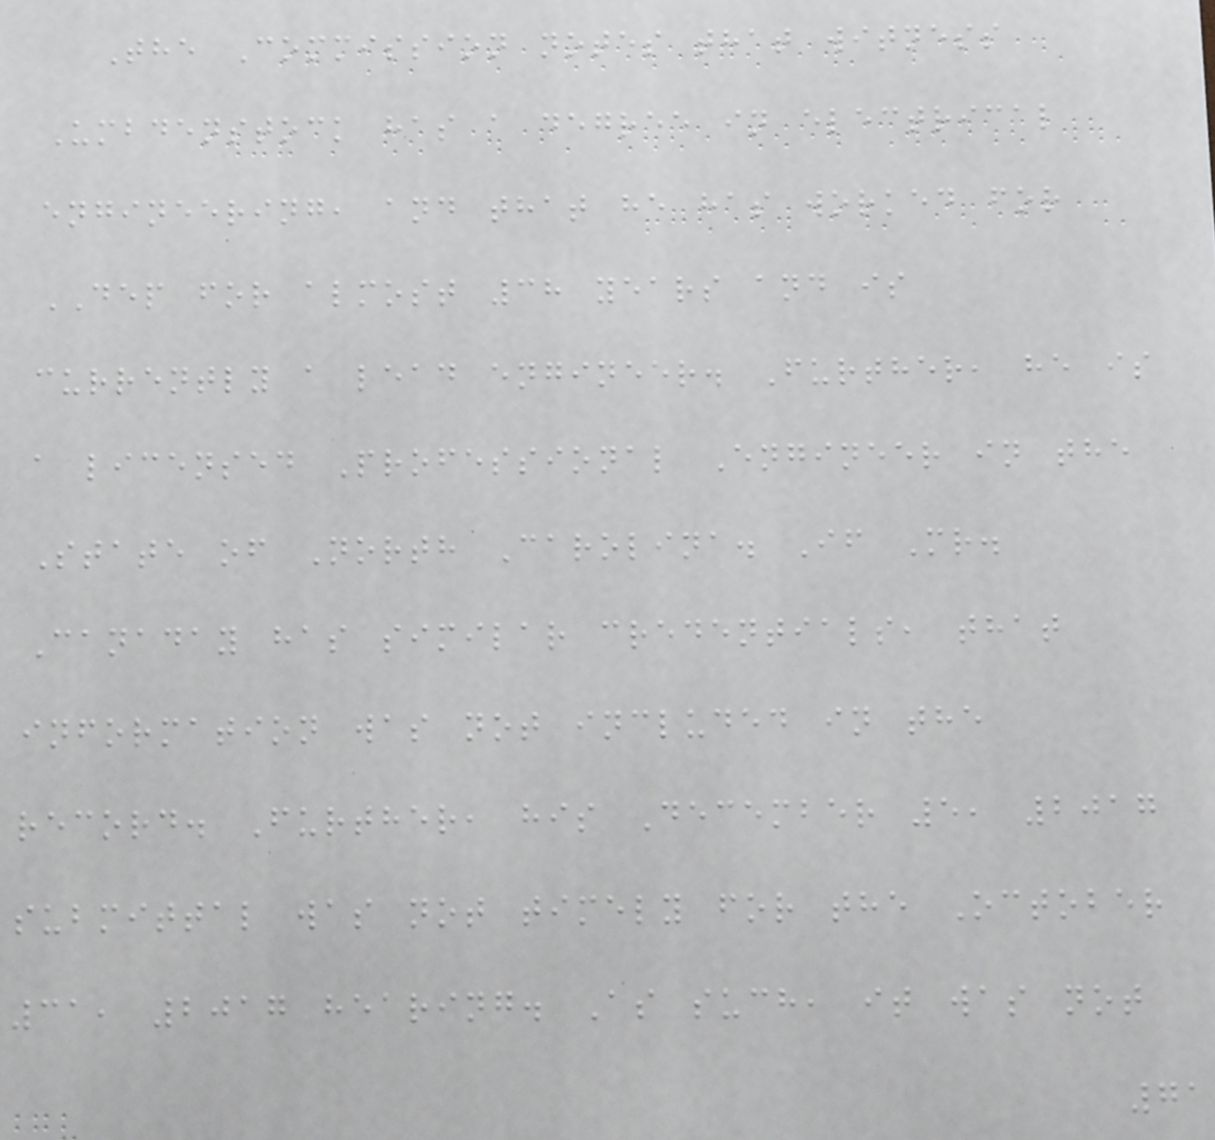The Commission notes that witness
Umbdenstock has a degree in electrical
engineering, and that he has worked for
DEP for almost 38 years and is
currently a lead engineer. Further, he is
a licensed Professional Engineer in the
State of North Carolina. If Mr.
Canaday has similar credentials, that
information was not included in the
record. Further, his December 5, 2017
submittal was not timely for the October
31, 2017 hearing. As such, it was not
71
